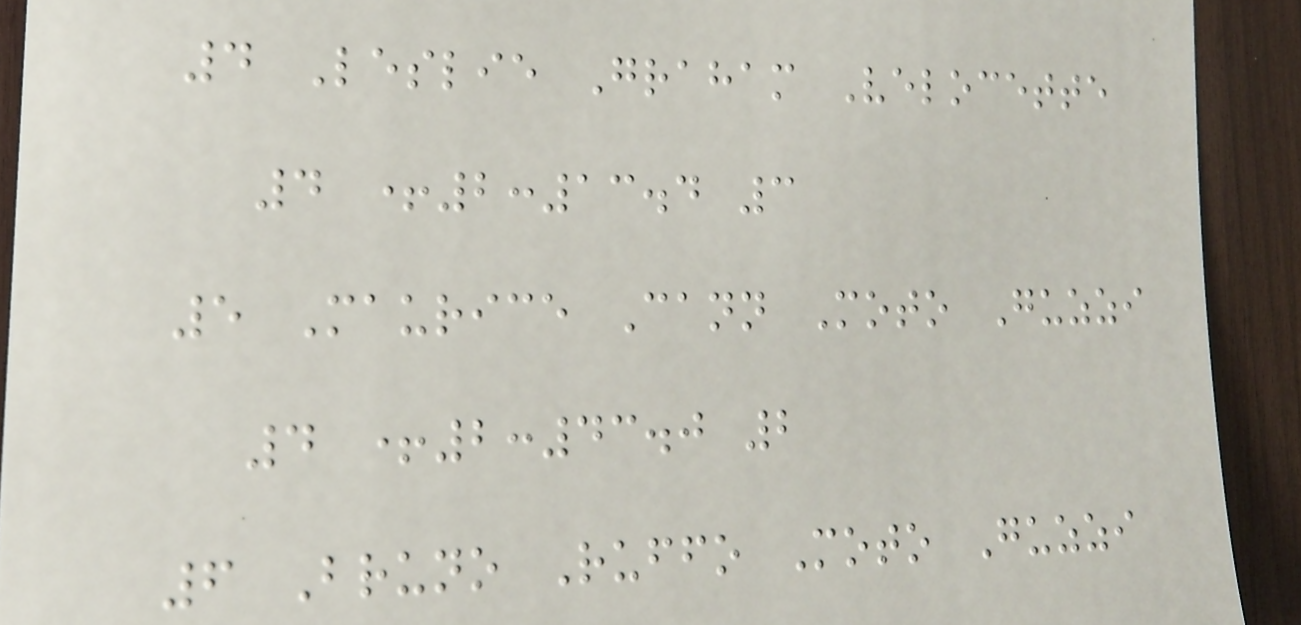4 Leslie Graham Velocette
4 +2:13.4 3
5 Maurice Cann Moto Guzzi
4 +2:43.0 2
6 Bruno Ruffo Moto Guzzi
